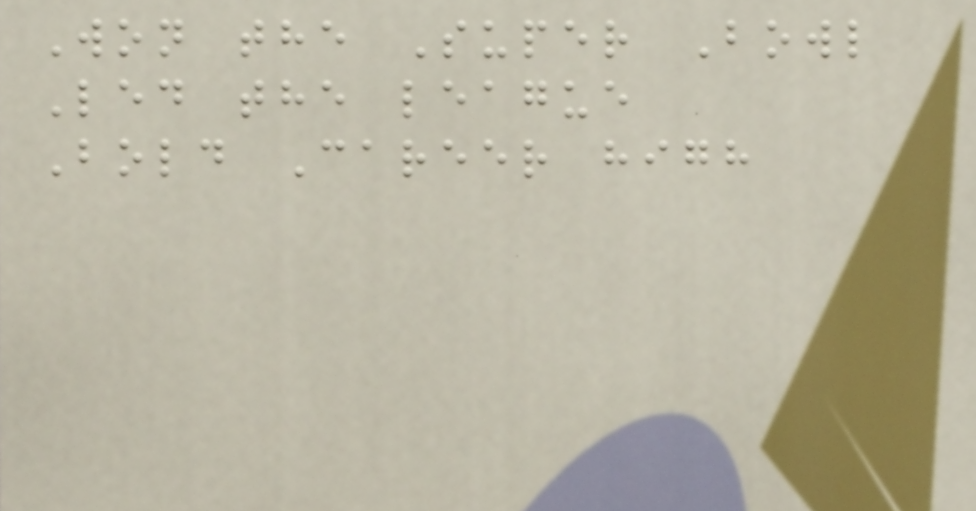Won the Super Bowl
Led the league
Bold Career high
